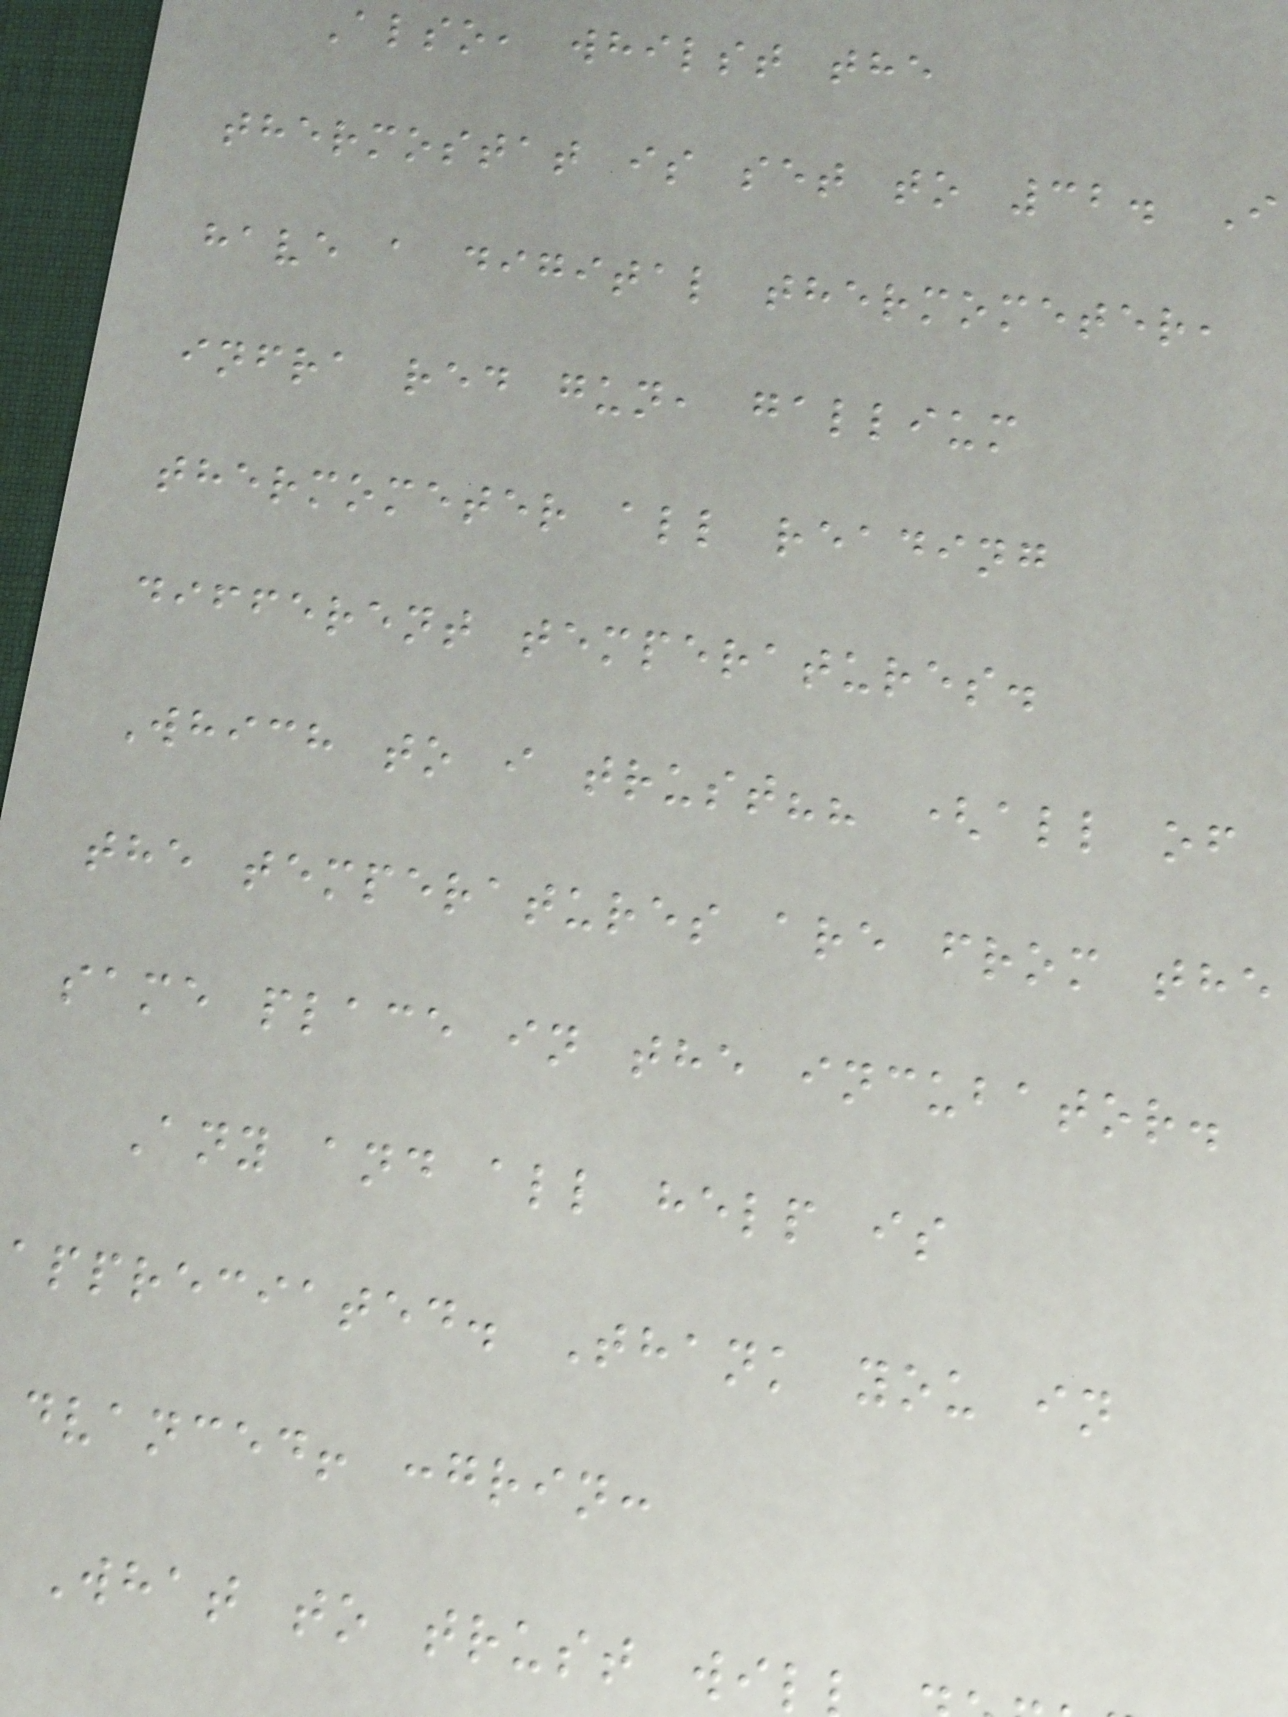Also, whilst the
thermostat is set to 32. I
have a digital thermometer,
infra red gun, gallium
thermometer all reading
different temperatures.
Which to i trust?? (all of
the temperatures are from the
same place in the incubator.
Any and all help is
appreciated. Thank you in
dvanced! :grin:
What to trust wil
